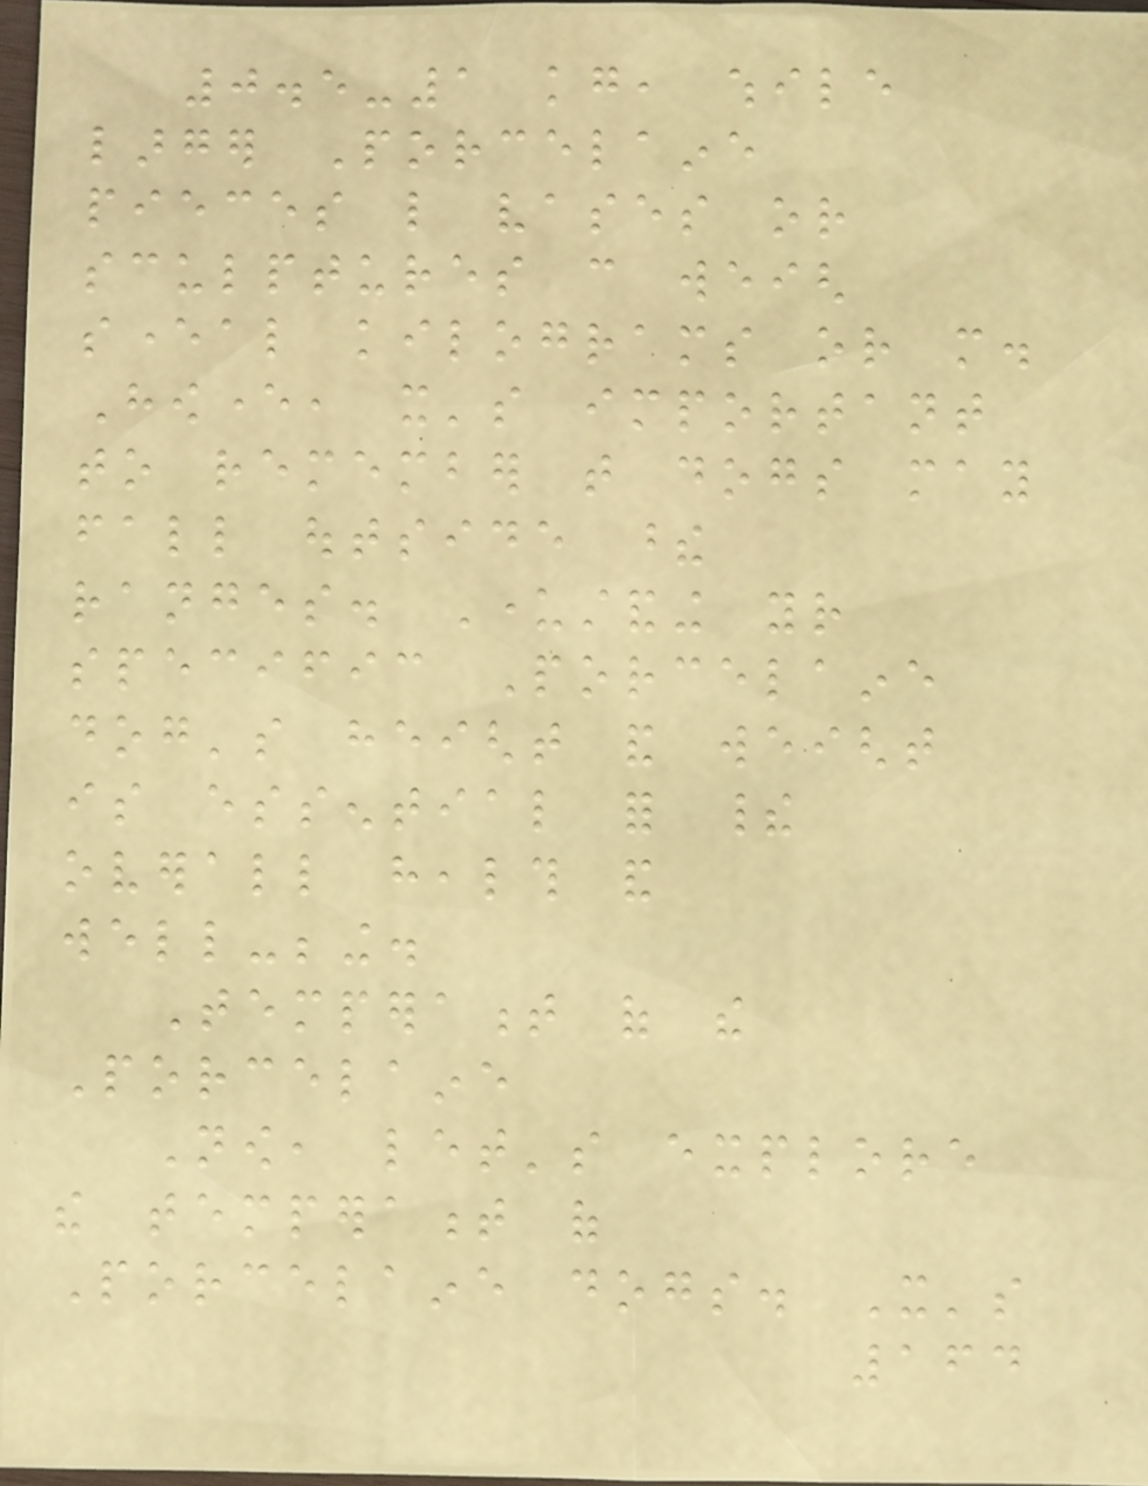0.5-1 kg, while
larger Porcelaine
pieces like vases or
sculptures can weigh
several kilograms or more.
However, it's important
to remember that dogs may
fall outside these
ranges. Understanding your
specific Porcelaine
dog's height and weight
is essential for their
overall health and
well-being.
Temperament of the
Porcelaine
Now, let's explore
the temperament of
Porcelaine dogs. It's
164
